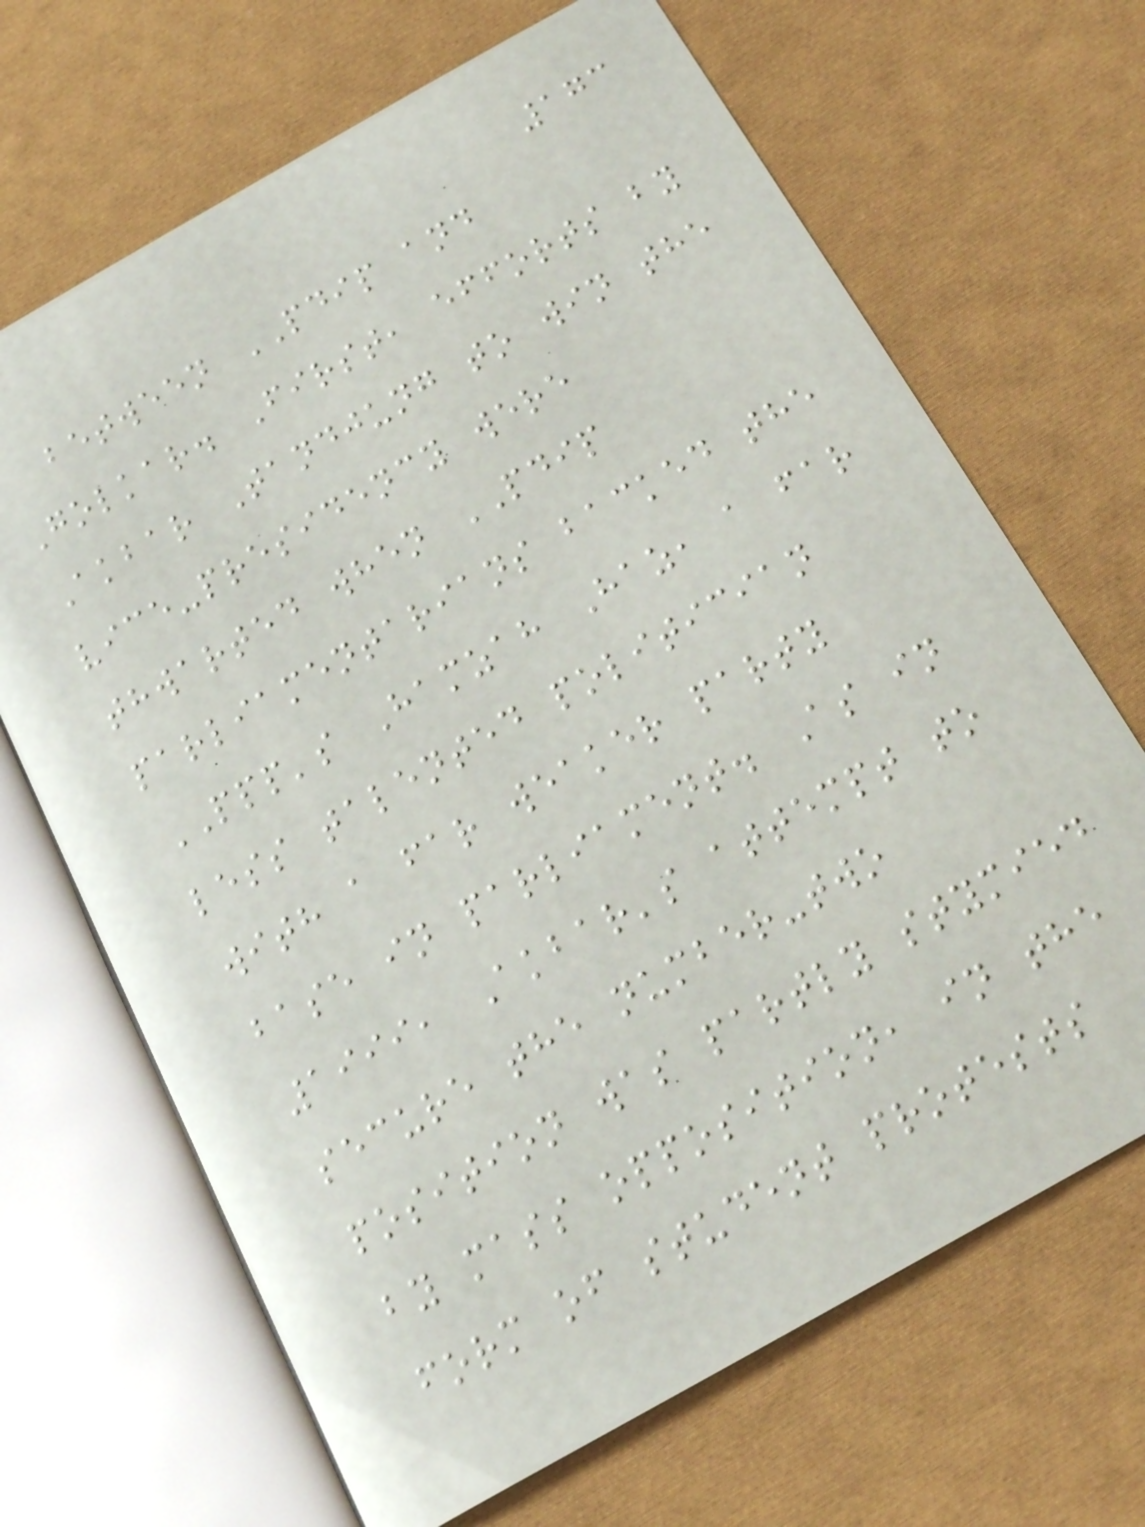173
between PDIP and
Golkar. First, efforts by
Akbar Tandjung to win the
vice-presidency were
thwarted when PDIP
parliamentarians backed the
PPP's Hamzah Haz, a far
less talented politician
with a far weaker party
base in parliament. As in
1999, Akbar's attempt to
secure the number-two
position was partly stymied
by mass opposition, in the
form of student protests
